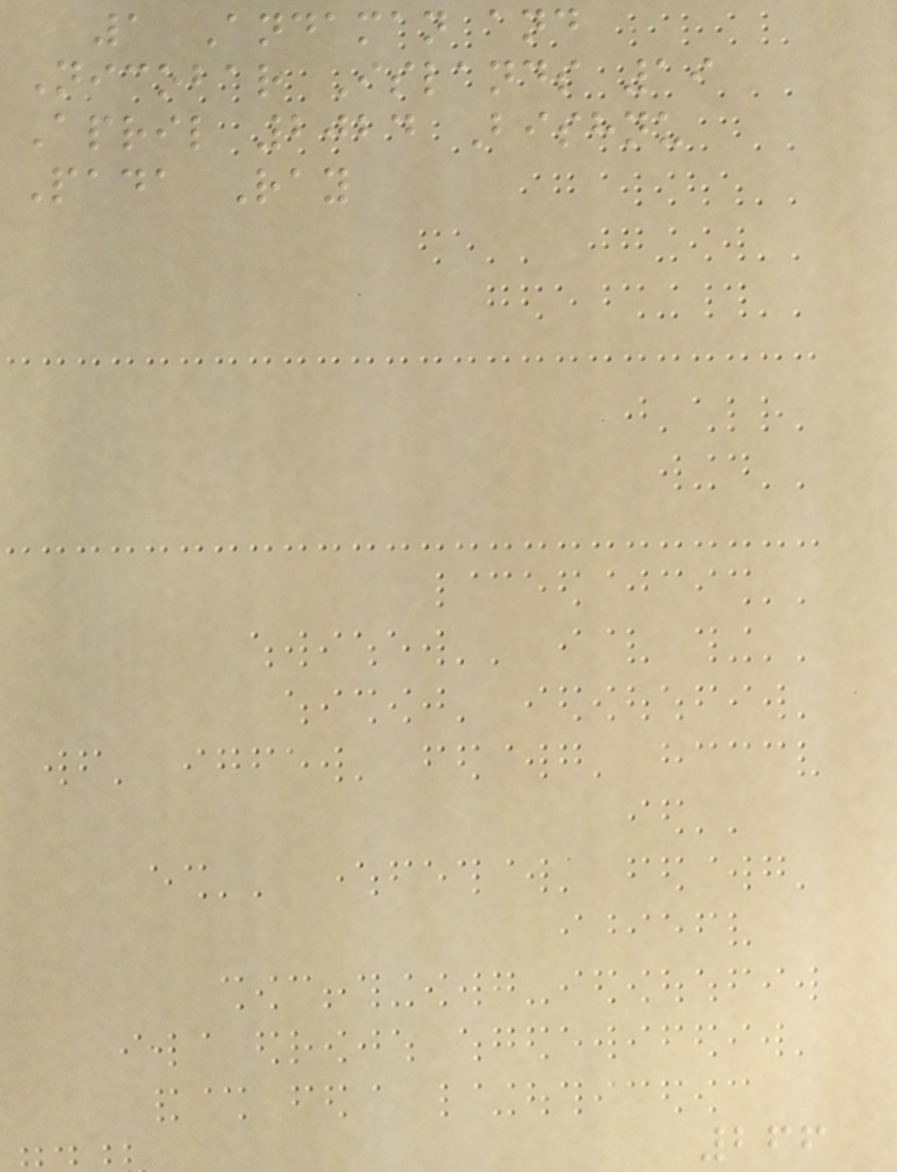1 Andaman and
Nicobar Islands 19
April 2024 Bishnu
Pada Ray
266
